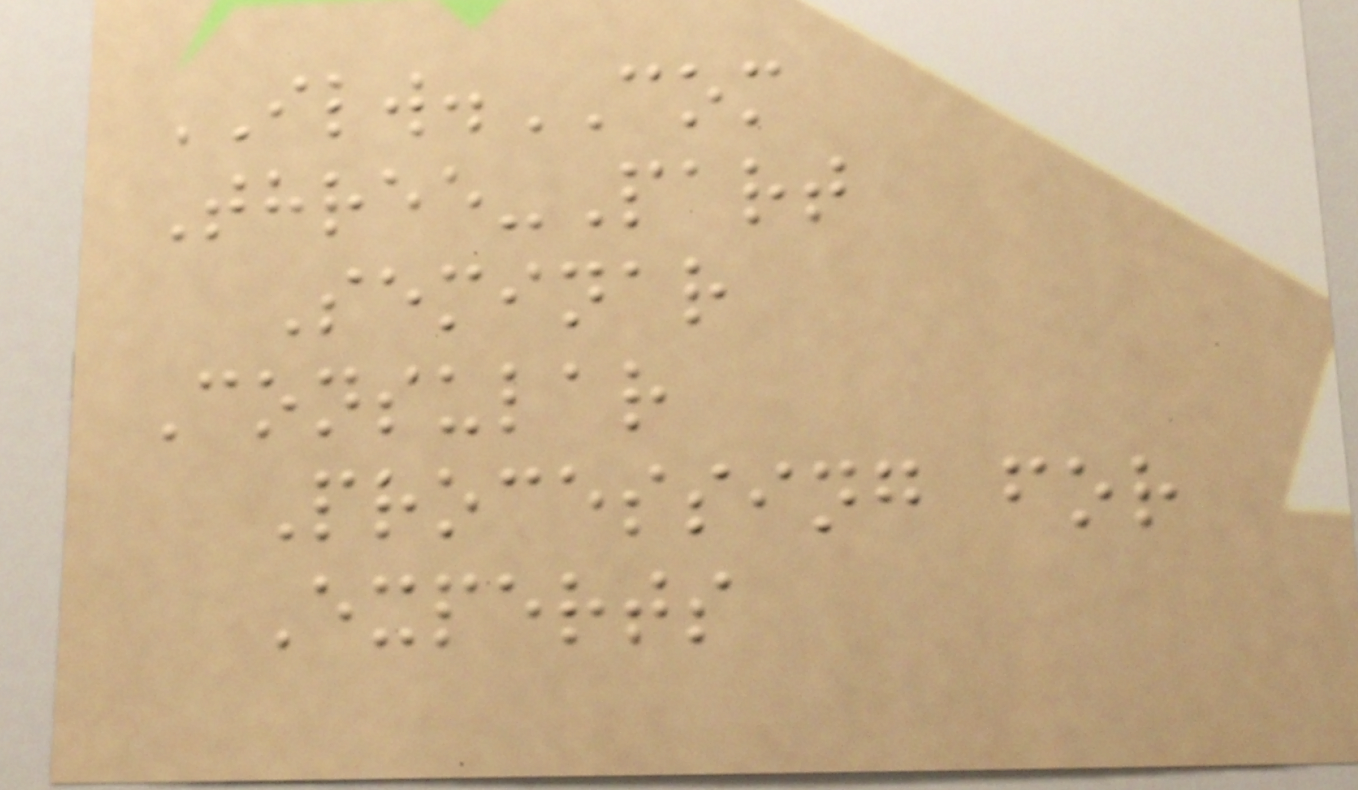ILW.COM
Three-Part
Seminar
Consular
Processing for
Experts
